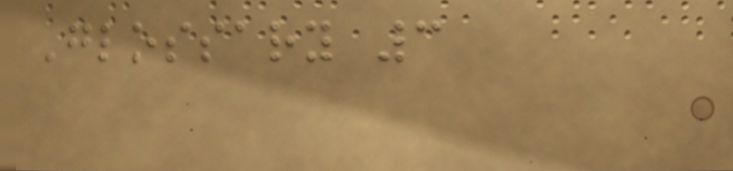Glossary 3
